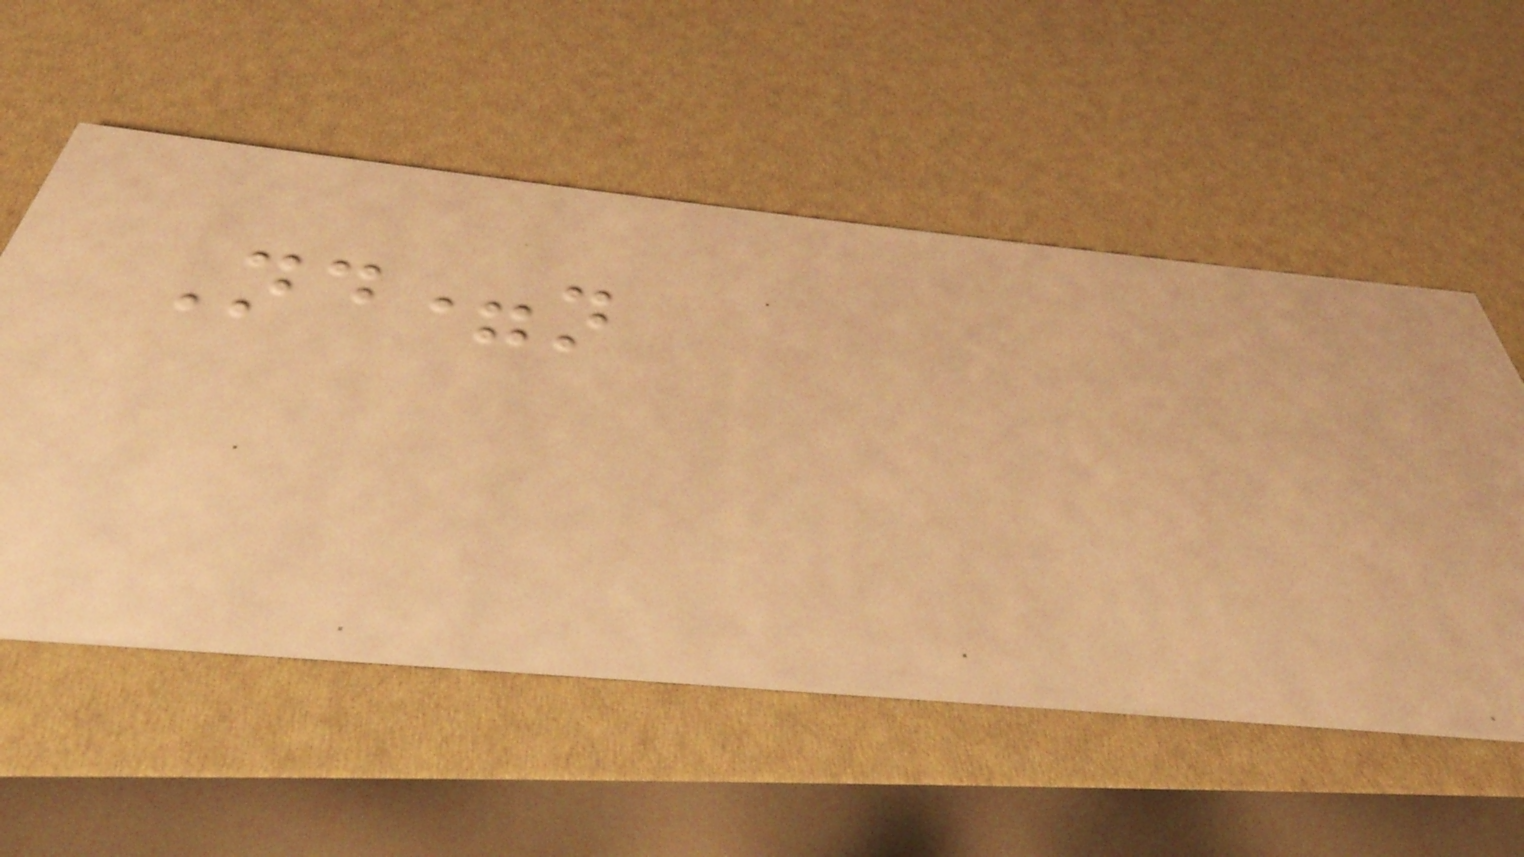Nd=n
